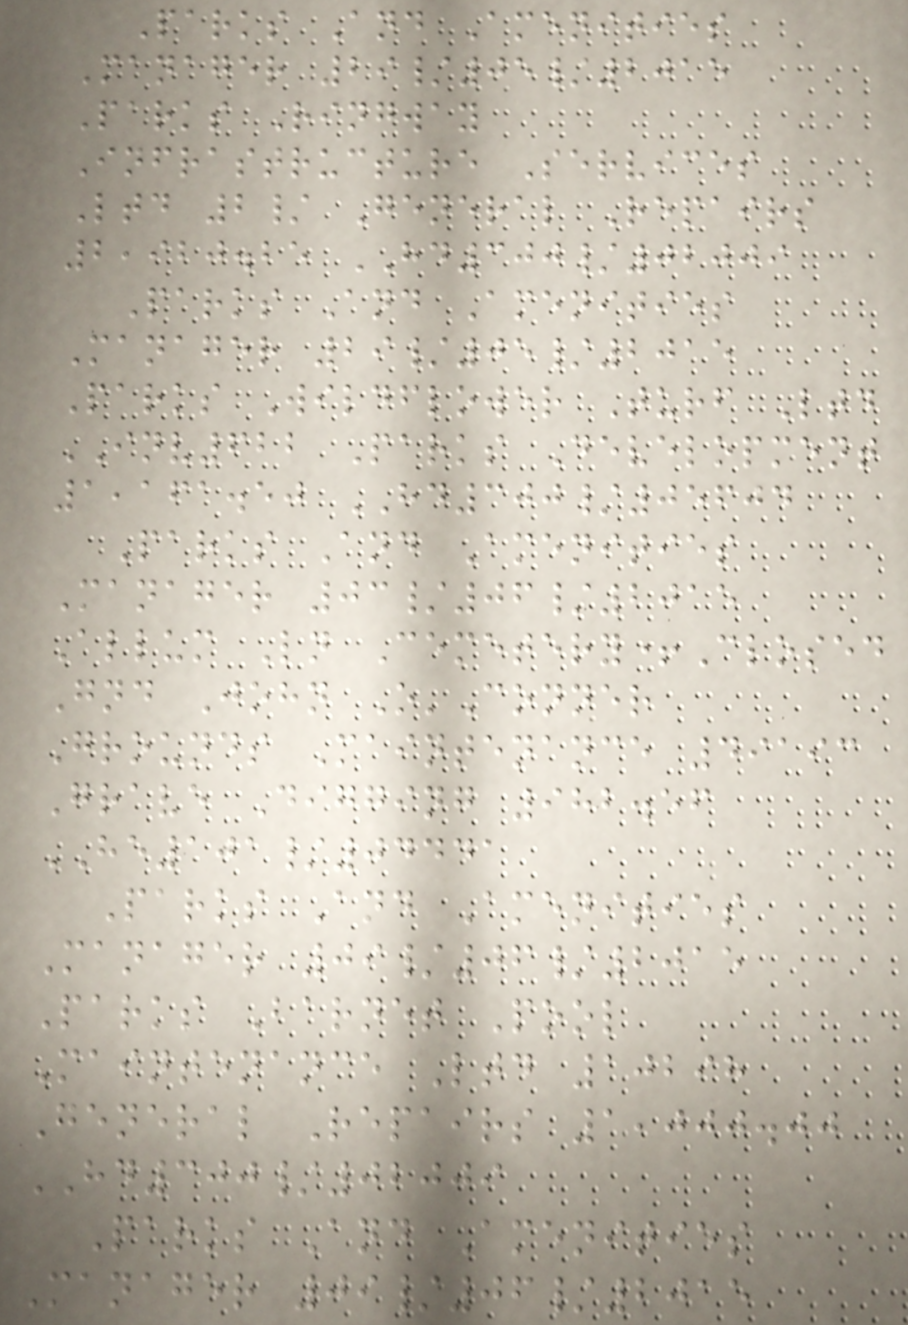Parks And Amenities
Manager 29/05/2015
Parks Ringway
Infrastructure Services
Ltd 2/ General Repairs
2,920.25 HD300/02009
Parks And Amenities
Manager 29/05/2015
Parks Wildflower Turf Ltd
INV622 Parks Development
1,161.50 HD300/05604
Parks And Amenities
Manager 03/06/2015
Allum Ln Cemetery+Closed
Gnd John O'Conner
Grounds Maintenance 49193
Grave Digging 982.56
HE101/04441
Parks And Amenities
Manager 09/06/2015
Parks Barnet Pool
Maintenance Ltd 10298
General Repairs 1,000.00
HD300/02009
Parks And Amenities
Manager 09/06/2015
